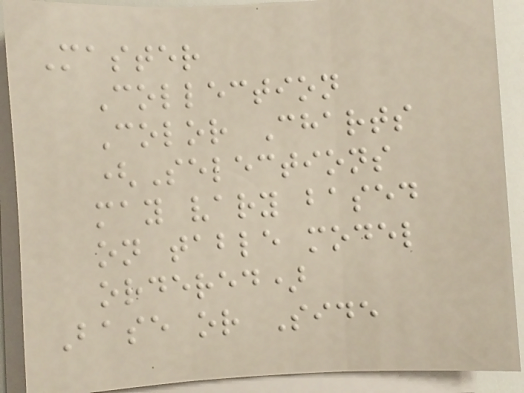Master
Collection
Color Charts
(Selections
may vary based
on table model
ordered)
Base or Side
